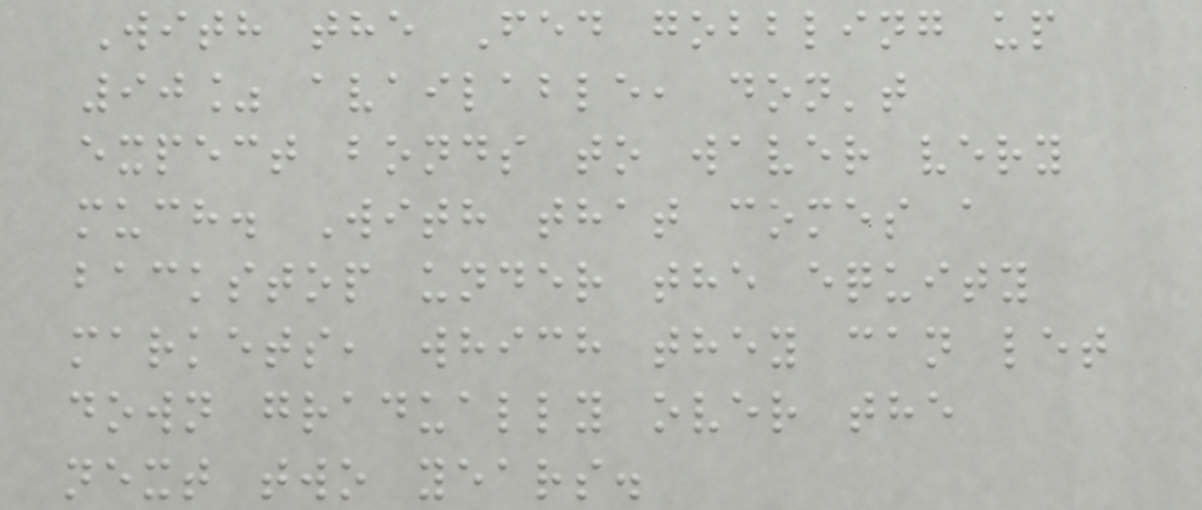With the Fed gobbling up
90% available, don't
expect bonds to waver very
much. With that comes a
backstop under the equity
markets, which they can let
down gradually over the
next two years.
